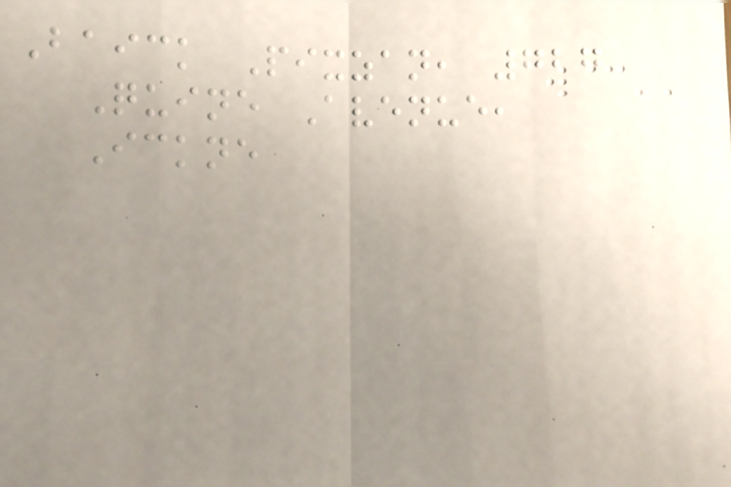Baick Pixzan, 727
Quine Avenue,
Ickne
